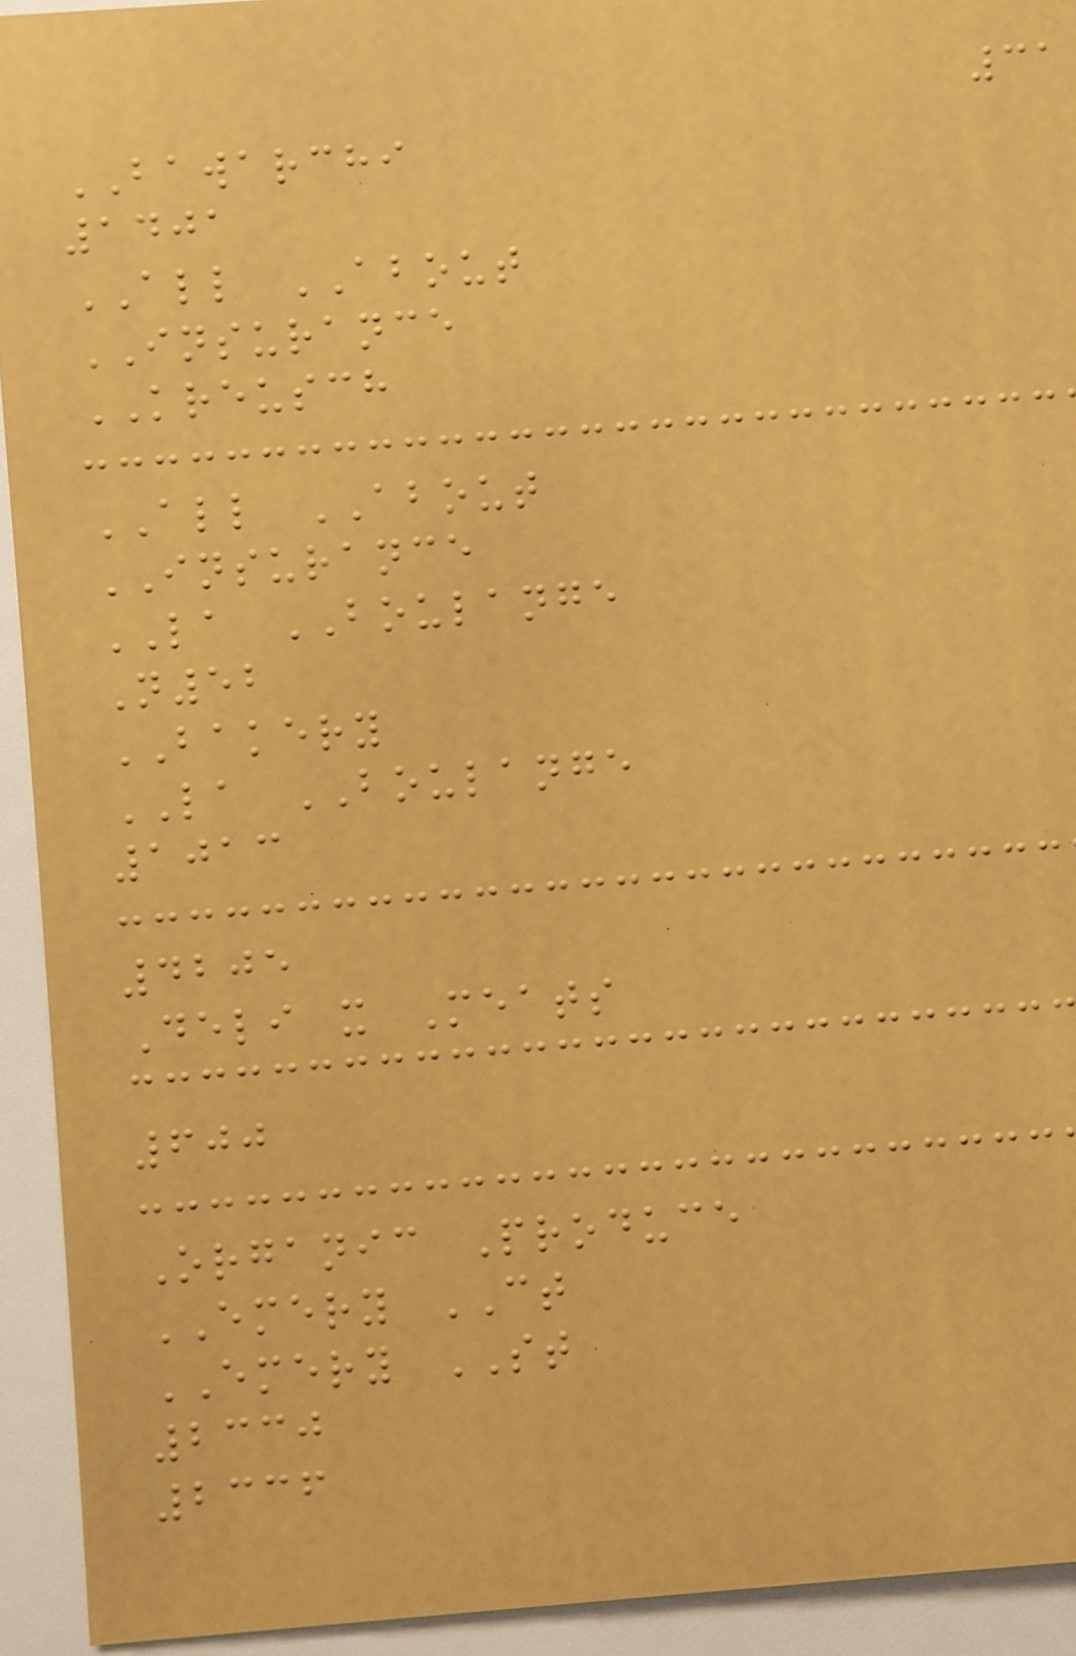31
BAWARCHI
1401
ALL ABOUT
INSURANCE
KREUSCH
ALL ABOUT
INSURANCE
LA BOULANGE
N52
BAKERY
LA BOULANGE
1013
4205
Deli x Meats
600
Organic Produce
EMERY CT
EMERY ST
2330
2336
